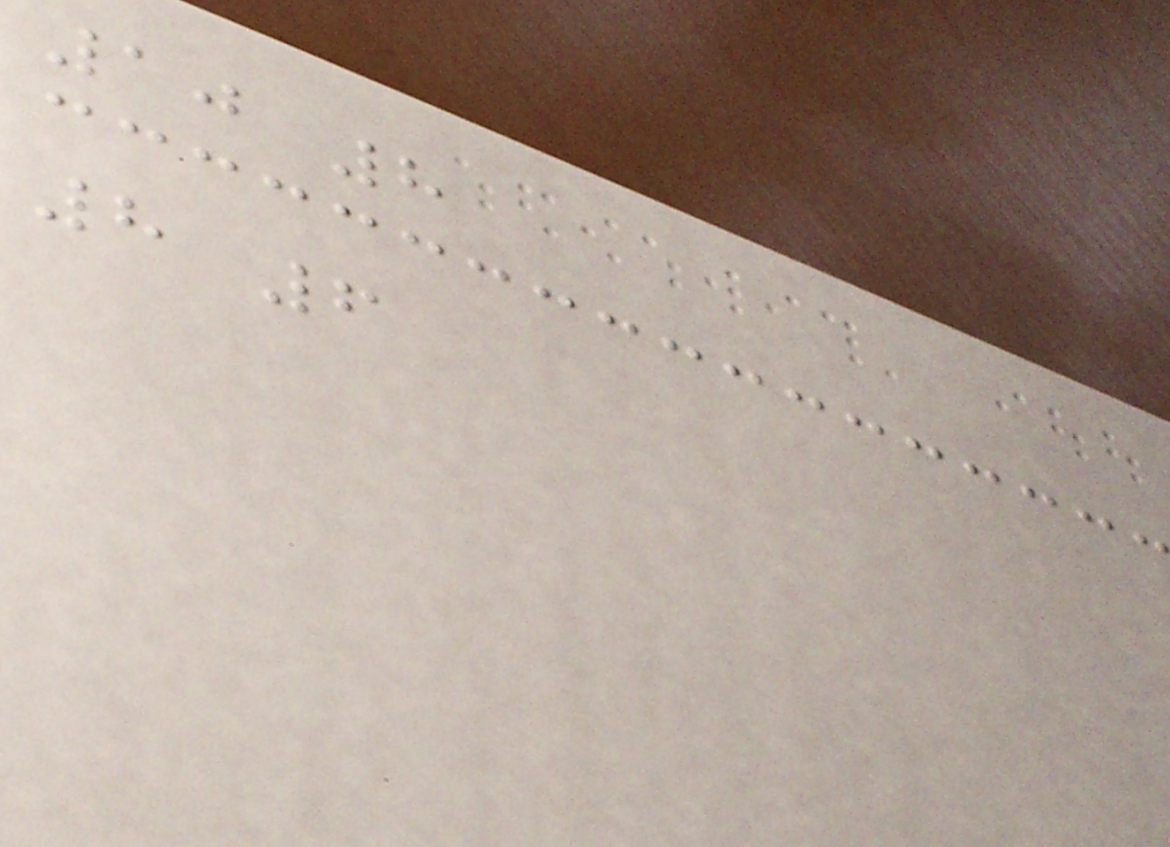10 8
8 6
